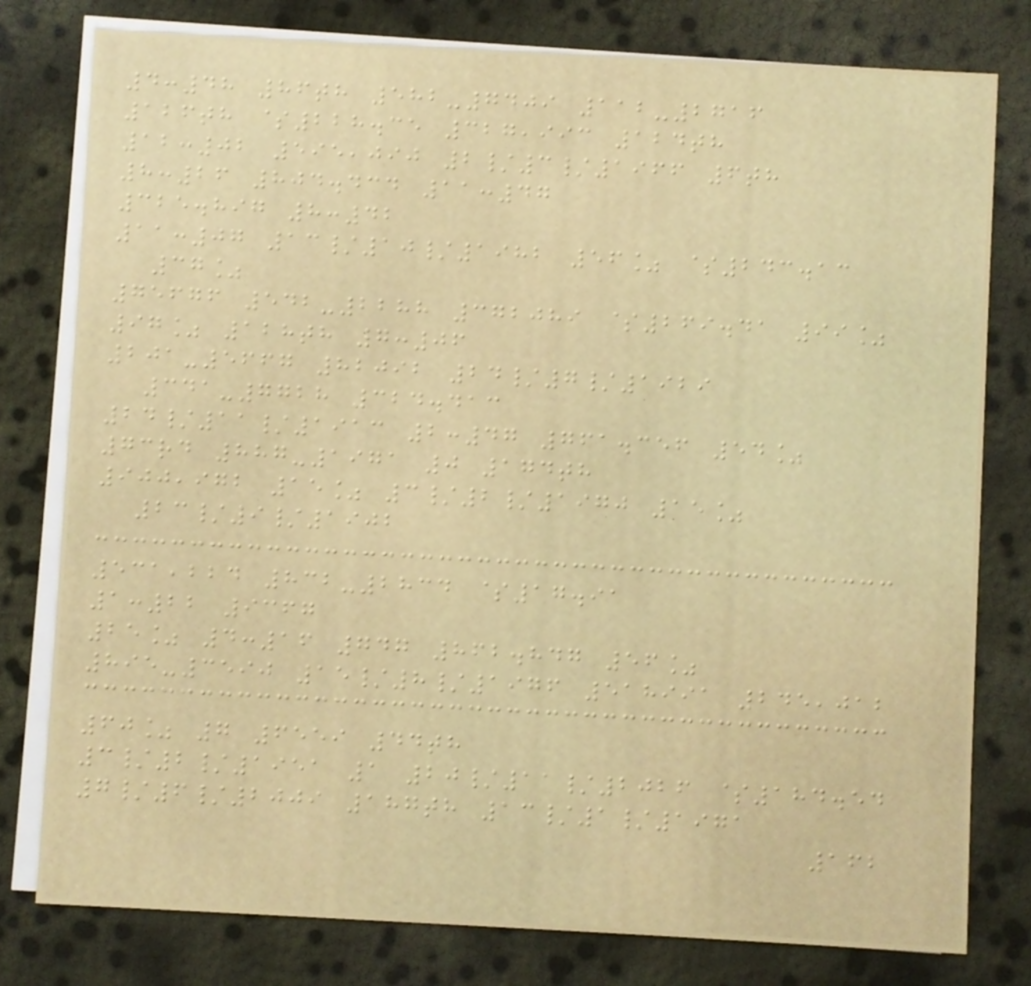4:48 86th 582-7409 112-2716
126th $228.35 327,993 124th
12:02 595,090 2/3/1966 6th
8:26 804.434 11:47
325.897 8:42
11:07 13/10/1982 56% $243.13
37%
75676 542-2288 372089 $269.41 99%
97% 128th 7:06
201-5667 82092 24/7/1929
341-7728 324.413
24/11/1913 2:47 761.356 54%
73rd 887-1971 0 174th
900,972 15% 3/2/1970 15%
23/9/1902
531,224 832-2834 $17.91
1:22 9367
25% 4:16 747 862.847 56%
895-3590 15/8/1976 518991 245,012
60% 7 6559 44th
3/2/1951 1 20/11/2026 $184.54
7/6/2009 187th 13/1/1971
162
